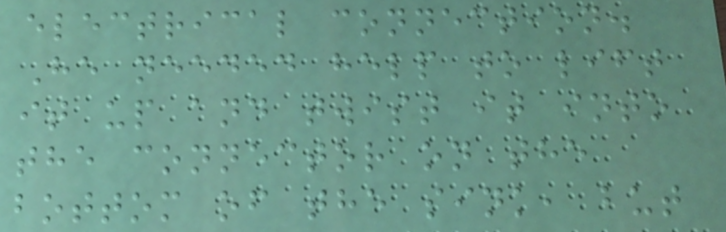electrical connection.
He needed help to lift
it up and twist it into
the connector on the
bottom of the sink, but
